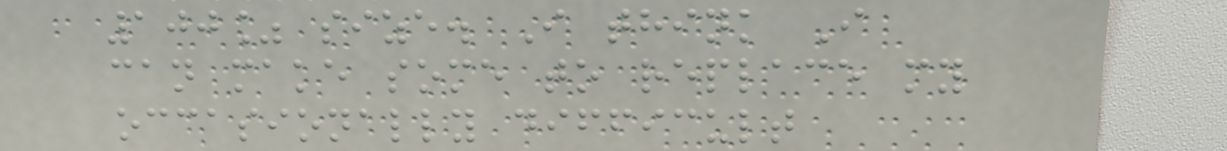100% size. I think I
can make some to replace my
occasionally difficult
